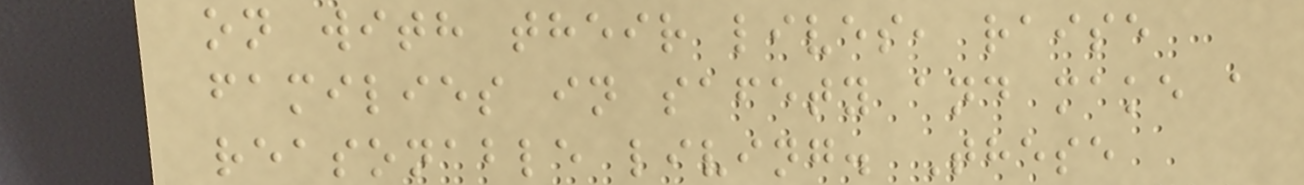on with their lives, raise
families in safety and make a
reasonable living. These
